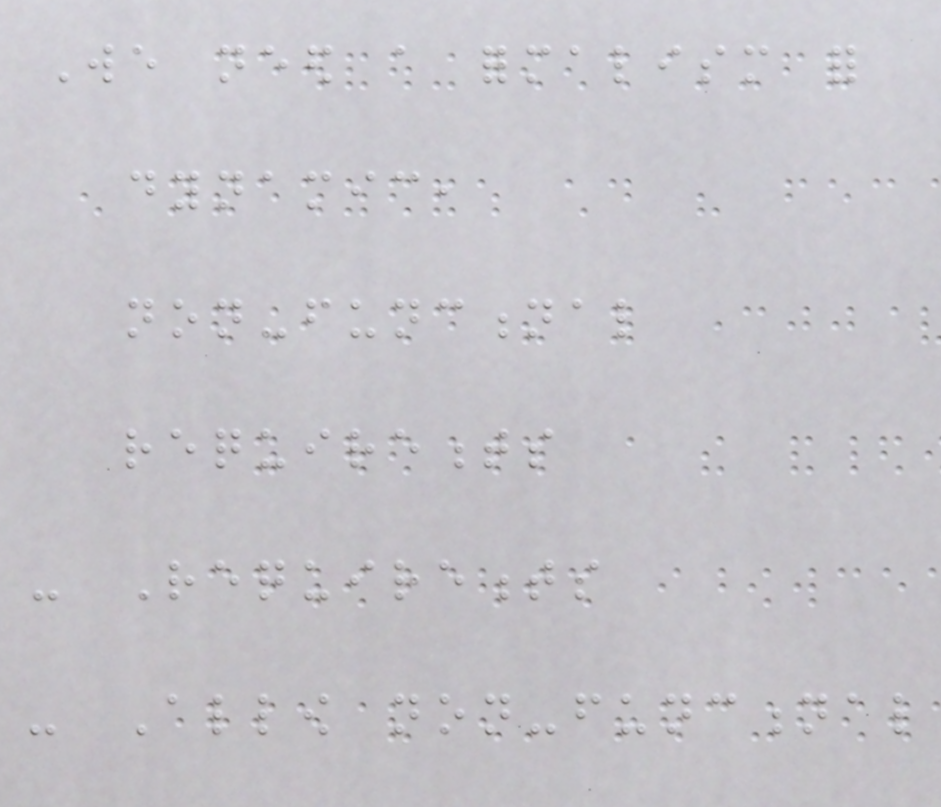We need a formalism for
dynamic,
non-functional
requirements
- Requirements
- Allow non-functional
